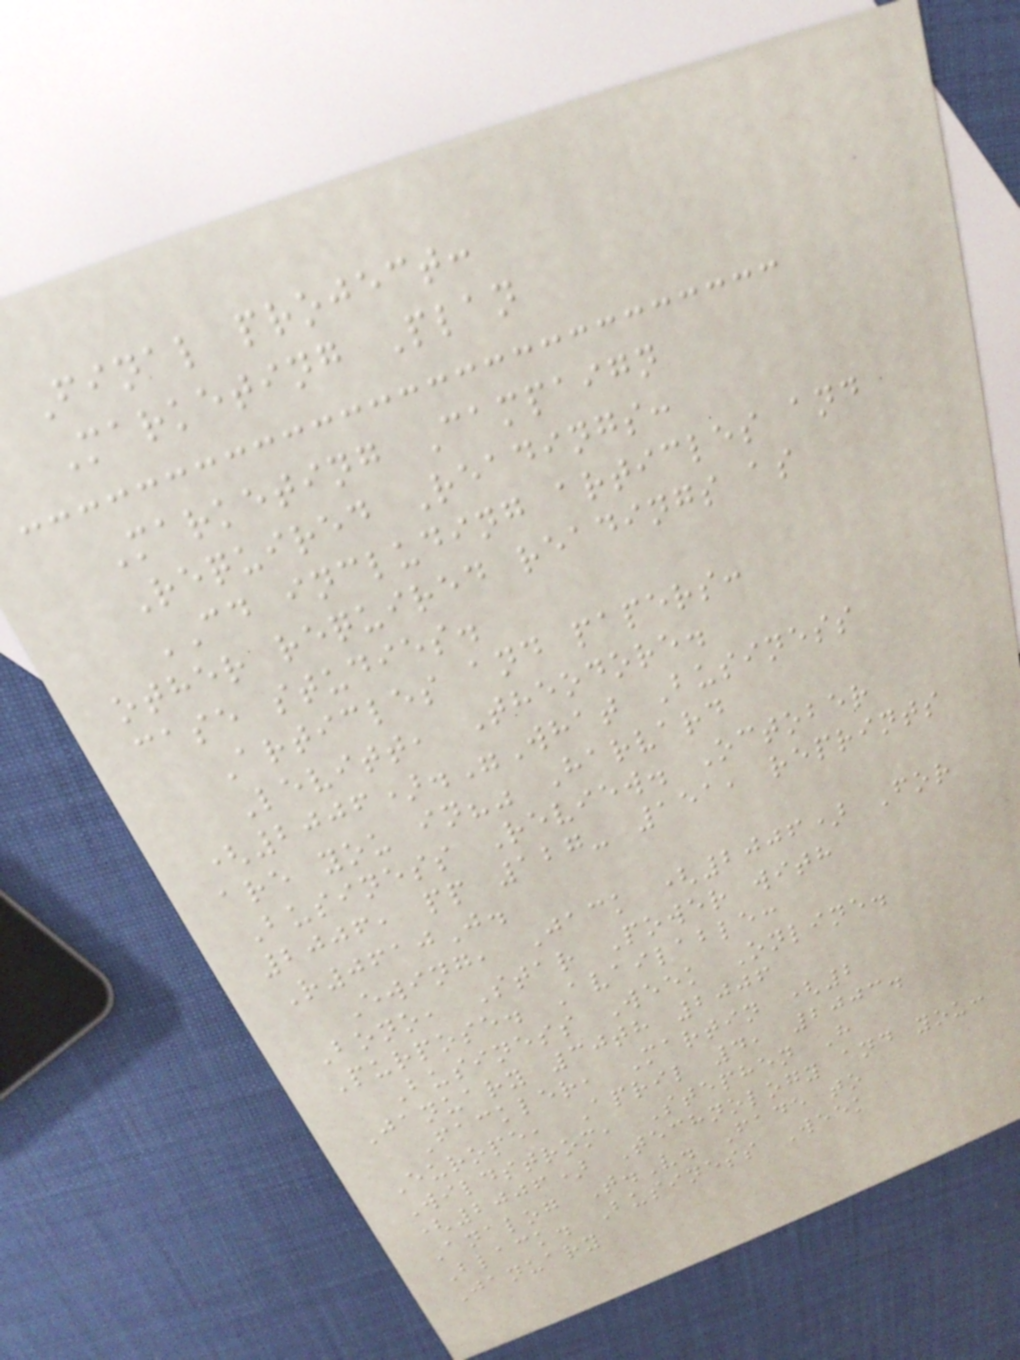Final project:
Marketing Plan
Marketing Campaign
Required Readings:
CD including articles and
other required readings as
case studies.
Articles and papers:
Levitt, Theodore.
(2006)."What Business
are you in?" Harvard
Business Review. October
2006, pp 127- 151, reprints
R0610J.
Ewing, Jack (2006) For
Bono, Star Power with
Purpose. Available:
Business Week Online.
January 30th 2006
Fackler, Martin (2
Europe, April 4, 2003.
Wildstrom, Stephen H
(2006) Technology and you:
Analog T.V. Fade to
Black. Business Week
January
